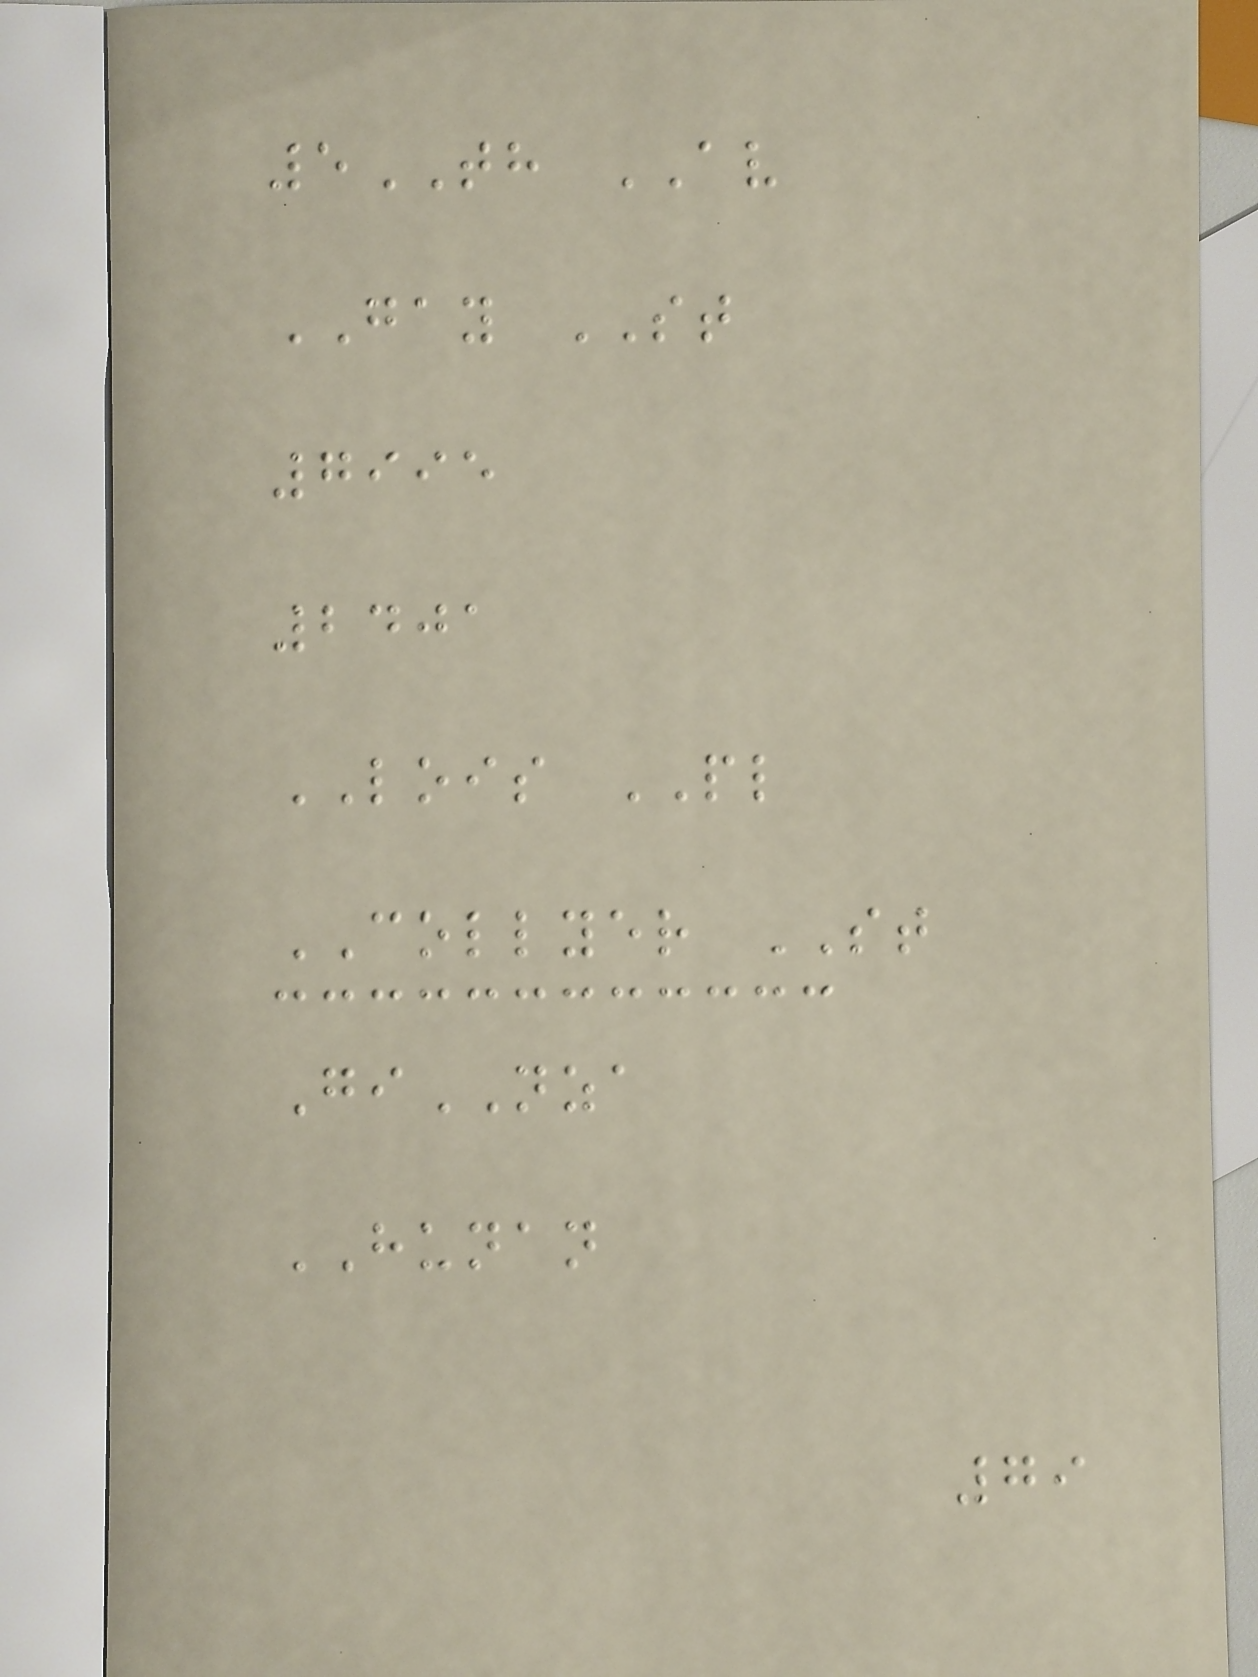5TH AV
GAY ST
7995
2401
LOIS PL
COLLYER ST
GiNZA
HUNAN
79
